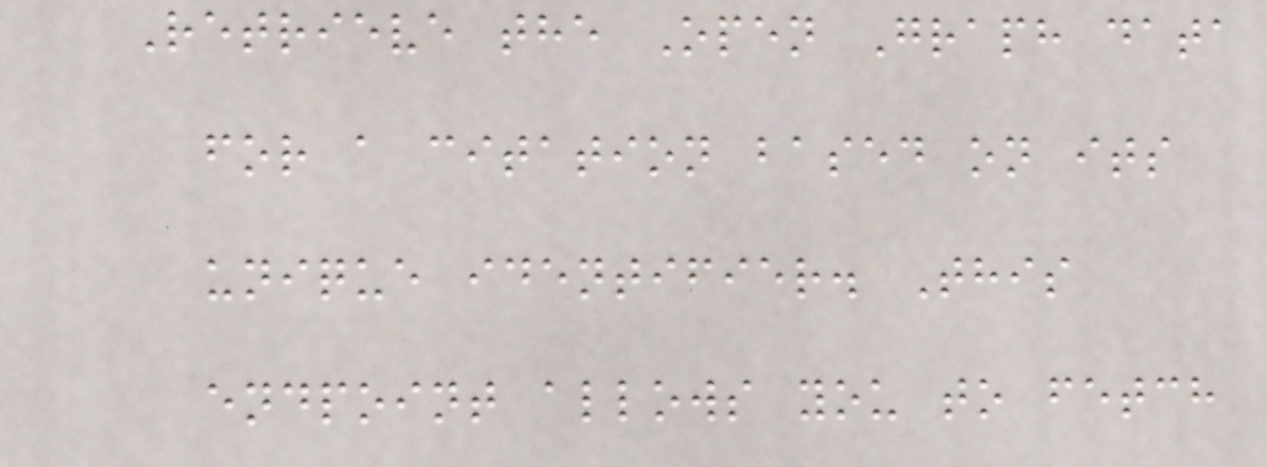Retrieve the Open Graph data
for a citation based on its
unique identifier. This
endpoint allows you to fetch
